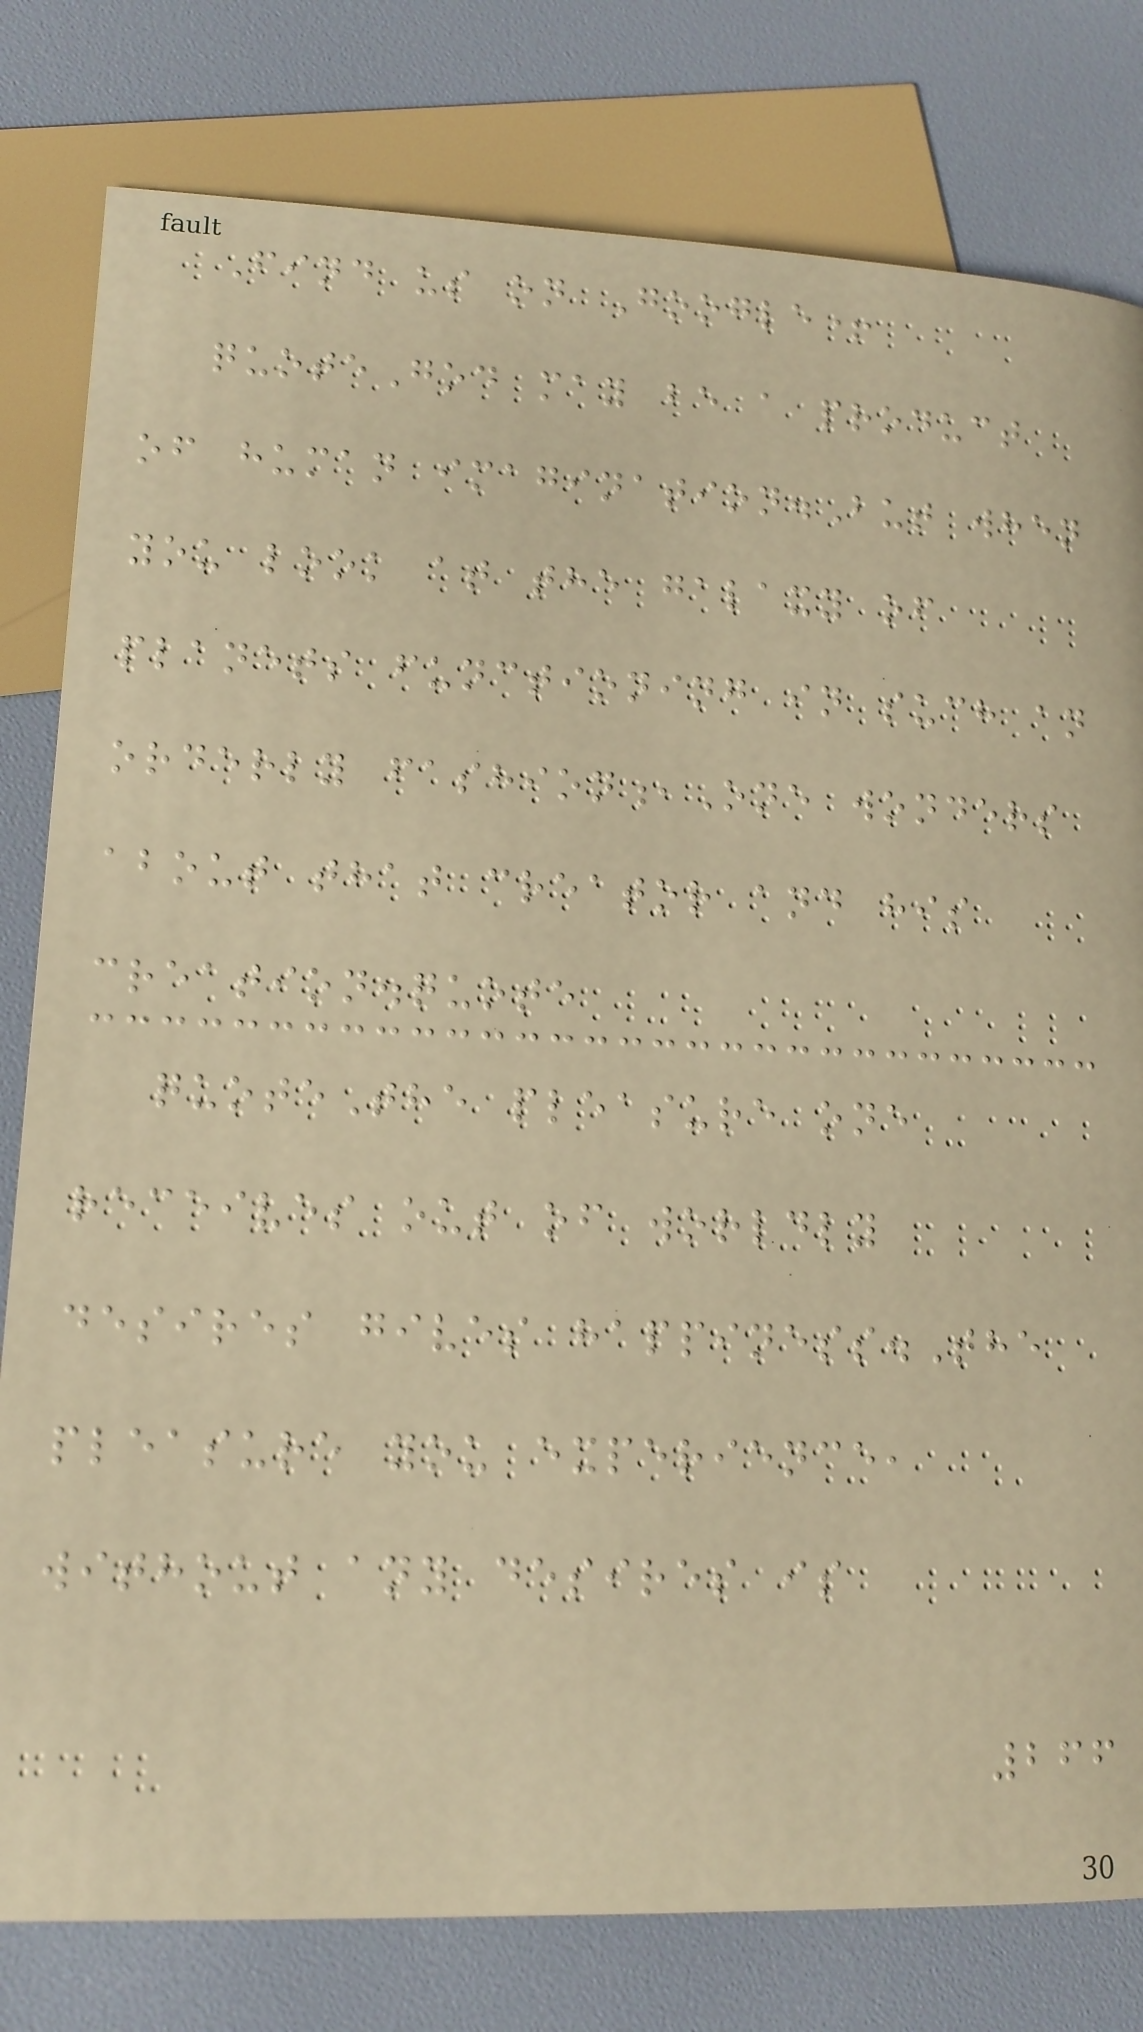Find us on Google+
quoteGod may be a product
of human imagination.But when
you look at the galaxy of
planets functioning in such an
orderly fashion,One wonders
about that creator and his
creation.quote
quoteThe pleasure one
receives out of worldly
desires gives happiness.The
pleasure you experience,
without any desires is
266
